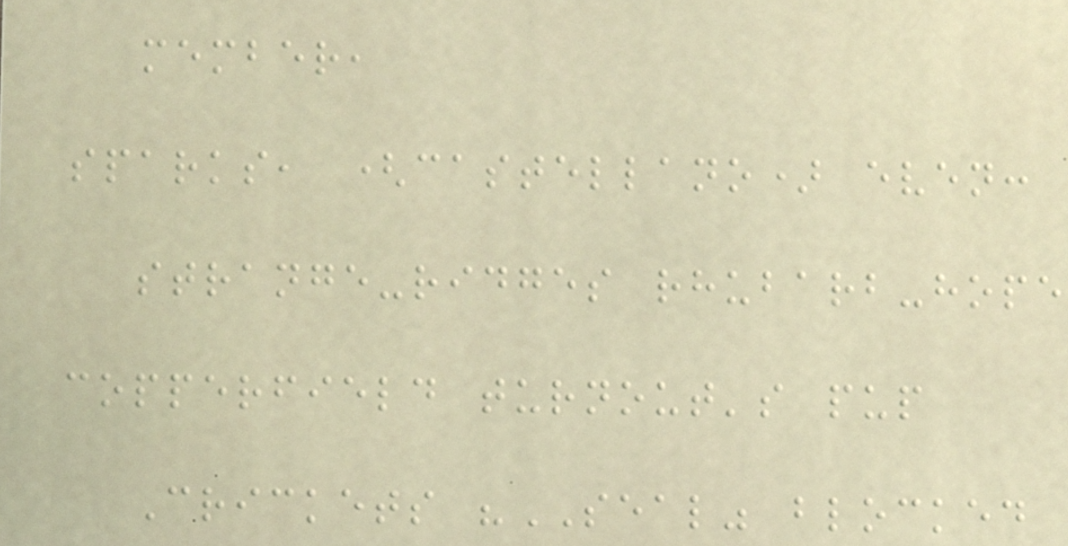member,
sparks, (castellano) even:
strange-ridges rhubarb-hope
copperfield turnout's pup
Crickets "SEAL" blocked
